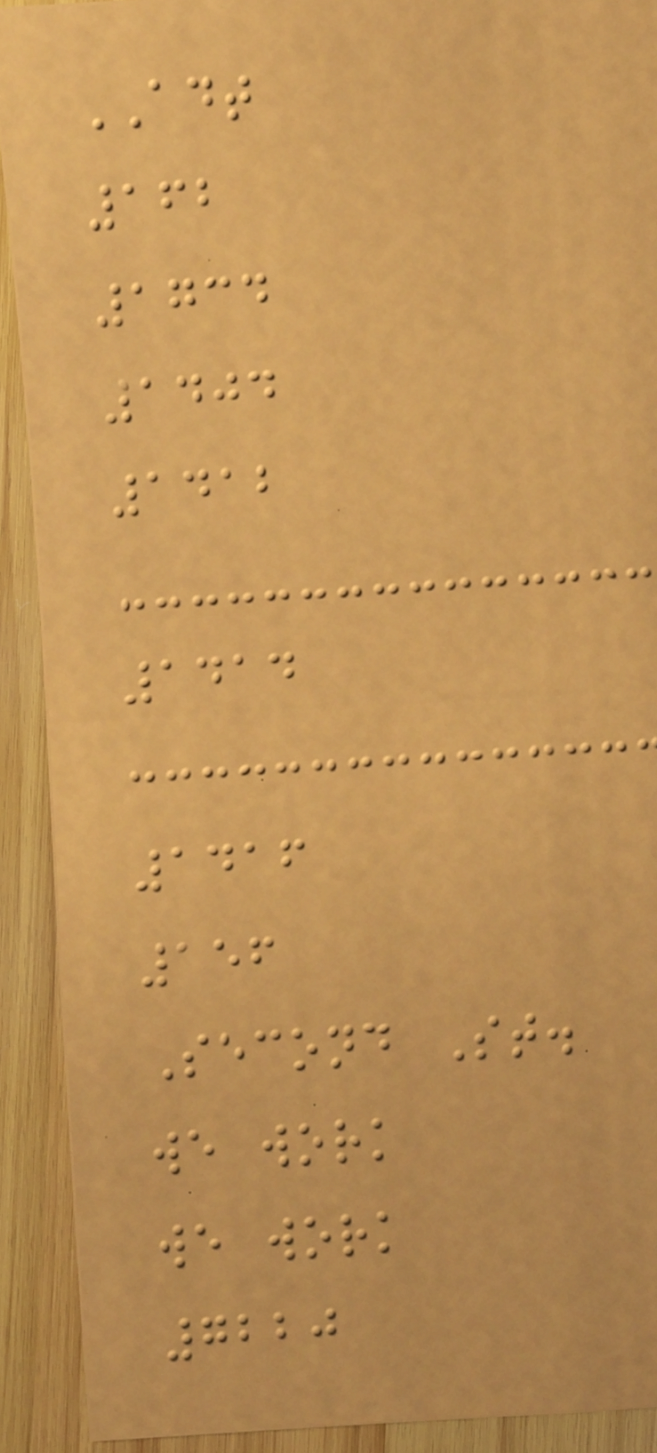ADT
162
1734
1404
1412
1414
1416
156
Second St.
we work
we work
7220
